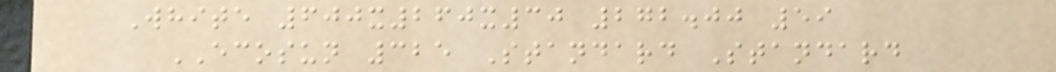White 600x260x30 272.00 59
ECOSUN 325 Standard Standard
